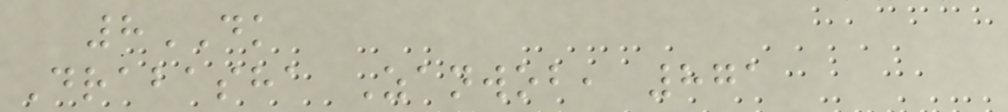8DK
Drabasha Zanwob, 871
